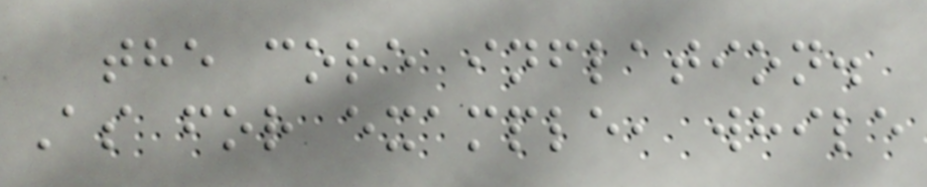the core inflation.
As for example, while
